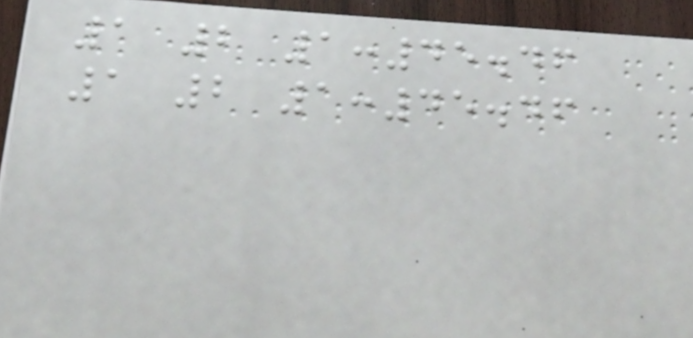1 2 1:45.46
1 2 1:45.46
